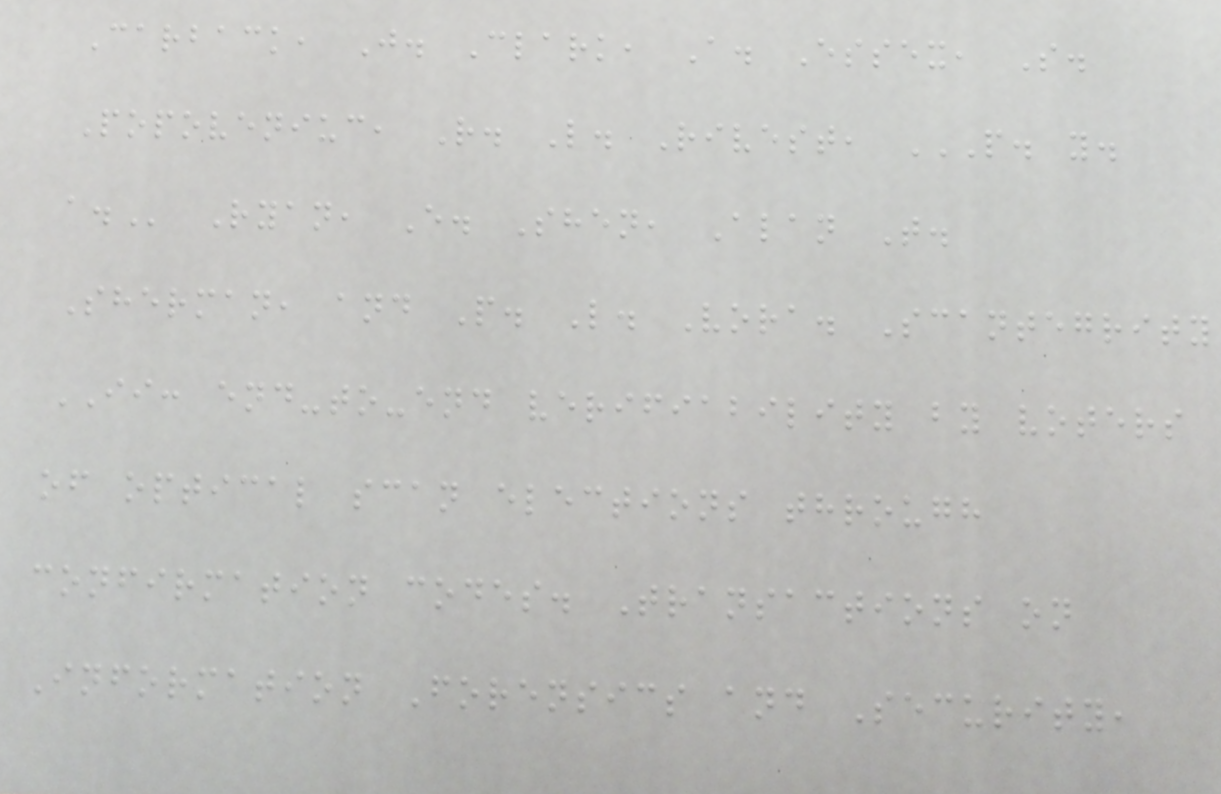Carback, J. Clark, A. Essex, S.
Popoveniuc, R. L. Rivest, P. Y.
A. Ryan, E. Shen, Alan T.
Sherman, and P. L. Vora. Scantegrity
II: end-to-end verifiability by voters
of optical scan elections through
confirmation codes. Transactions on
Information Forensics and Security,
